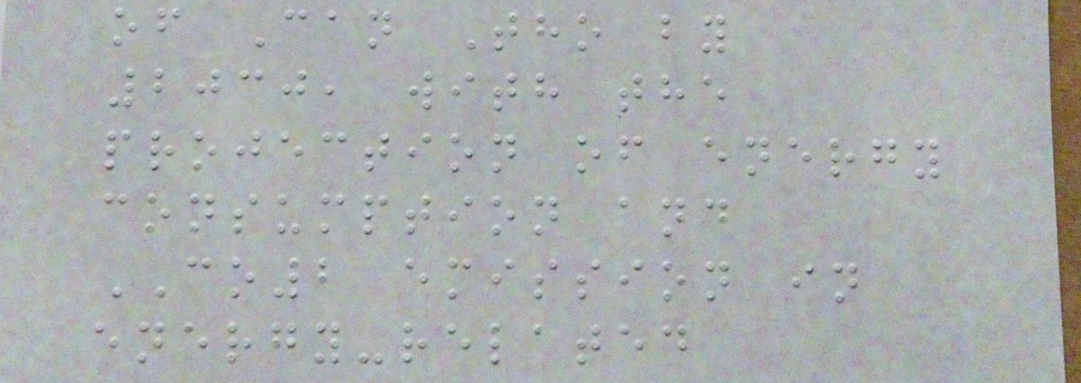of Can Tho by
2030, with the
projection of energy
consumption and
CO2 emission in
energy-related
